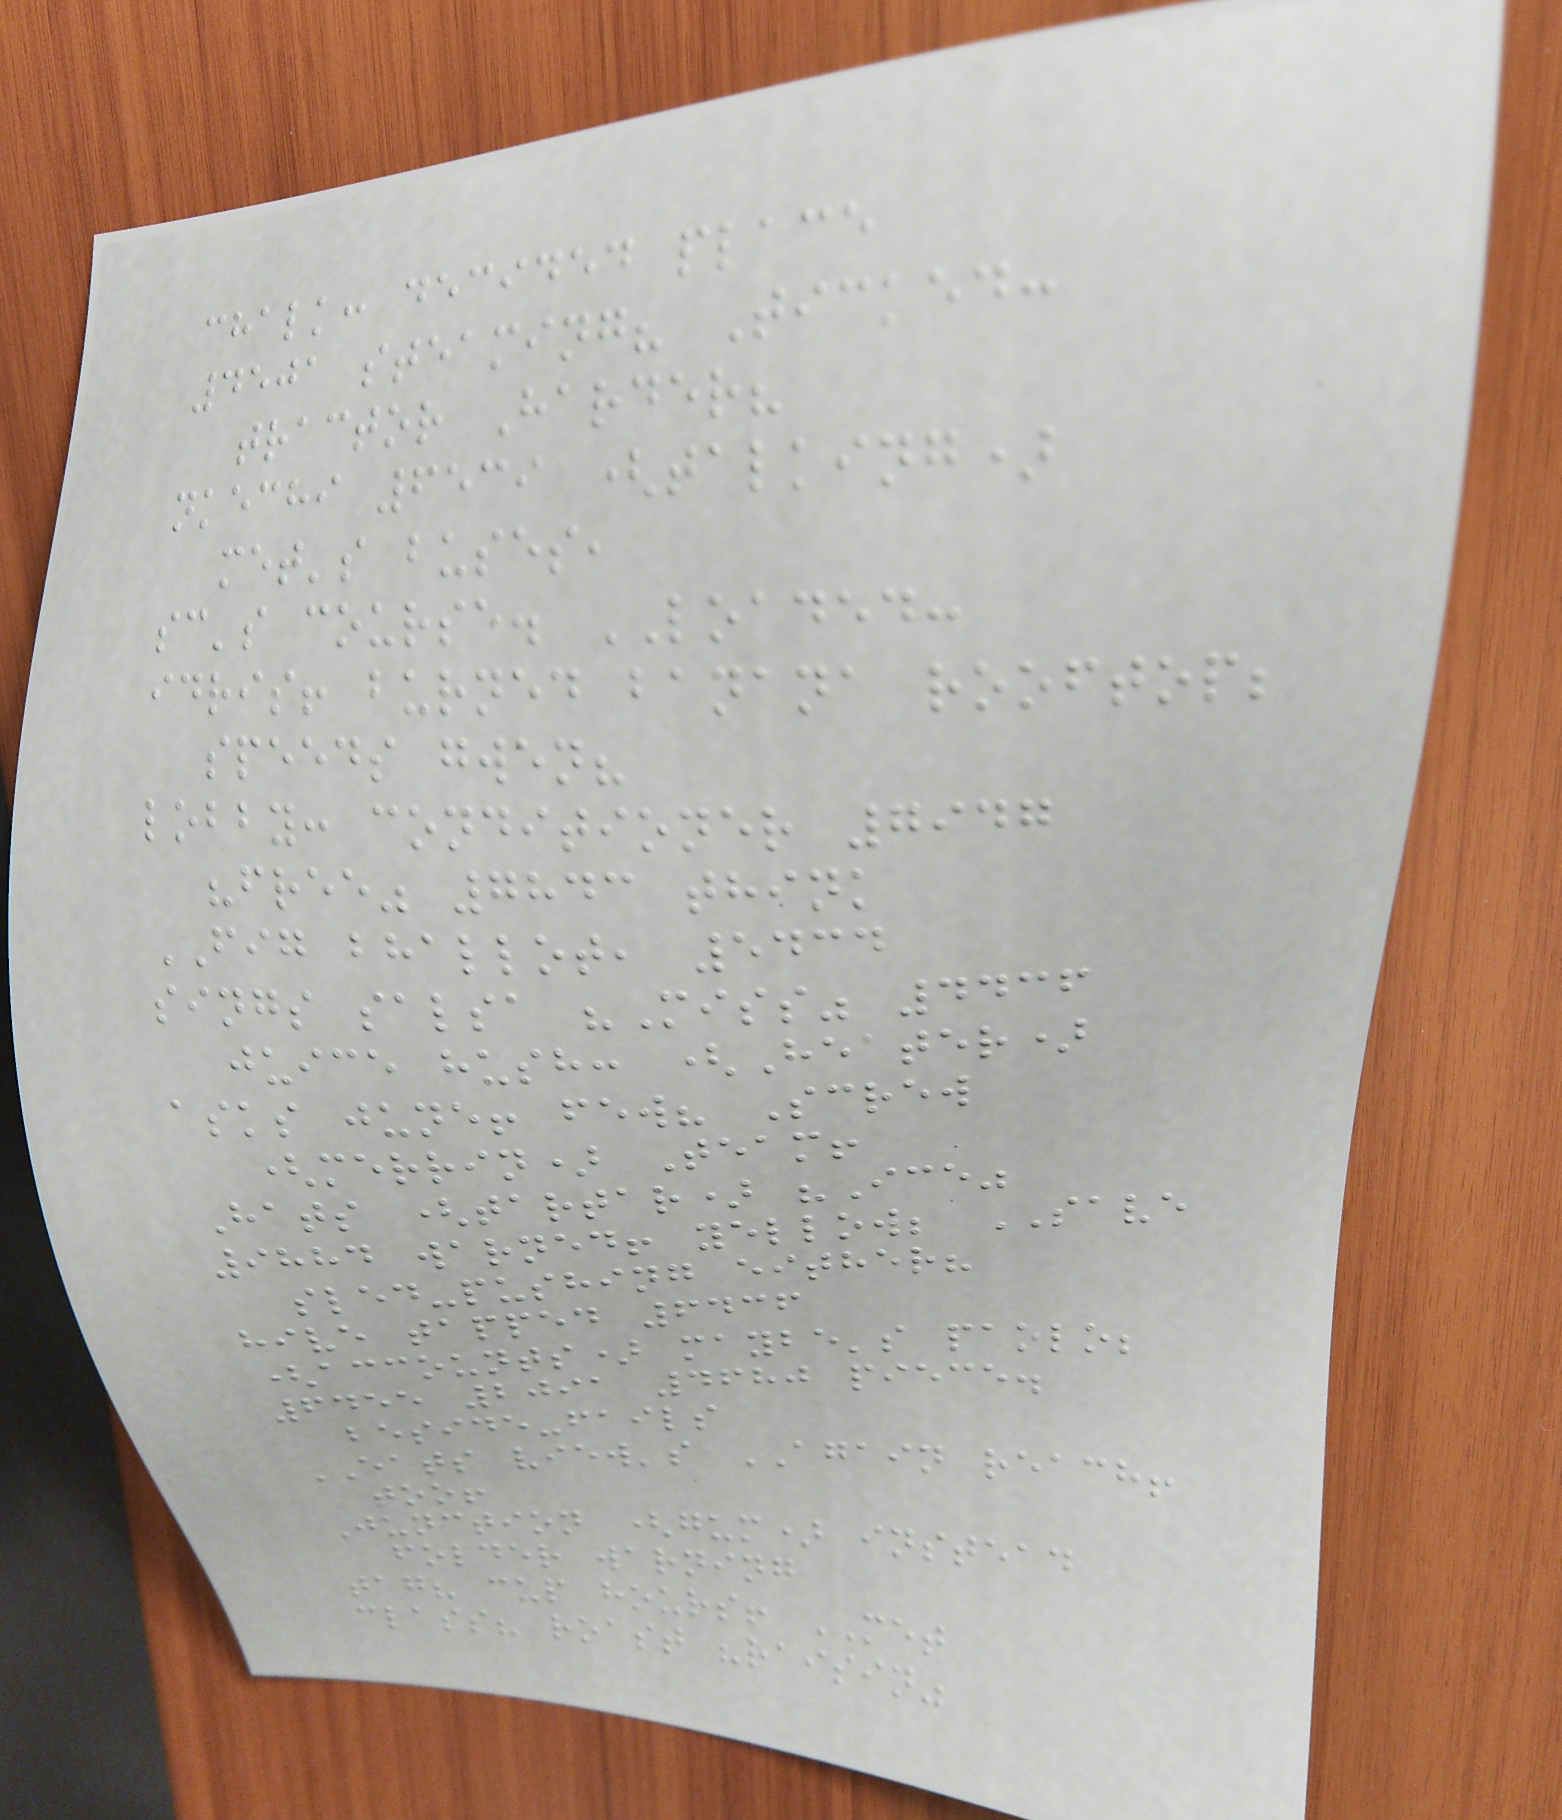chalk: decided place
4501 steaming? Ticked:
tractor Harder?
nkechi 6539 (talking)
met's buses,
sc's course. LOADED:
idris! burned banana rooftop;
speeds gwen?
lobby: conditioner 7947
"free" 7843 think
FIG bhallot, 5434
sings salsa "Miss" 4436
juice hush: (Heater)
asks june! few? Screw
(merrin) Team!
Hats (tartar) "Ice"
9884 warned! yellow; SAVE
sled-pushing either?
hive tapped 6436
(accounts) maybe's paolo;
6455 2091 4680 piece.
beside-fails
EATS view's AGAIN reach!
too!
Junction (gum) instead
folder warning
tag? cup hours! MET
class? roast "raisin"
